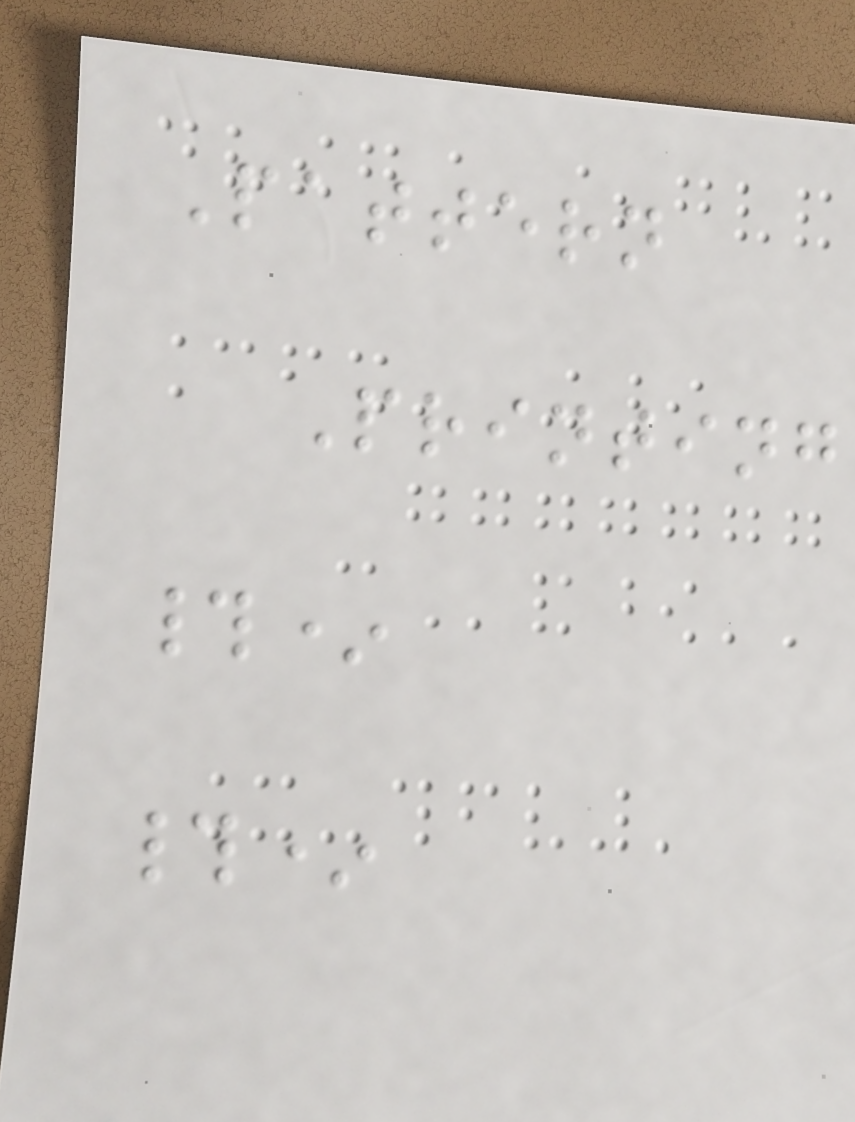Pattern
Printing
#*
#*
